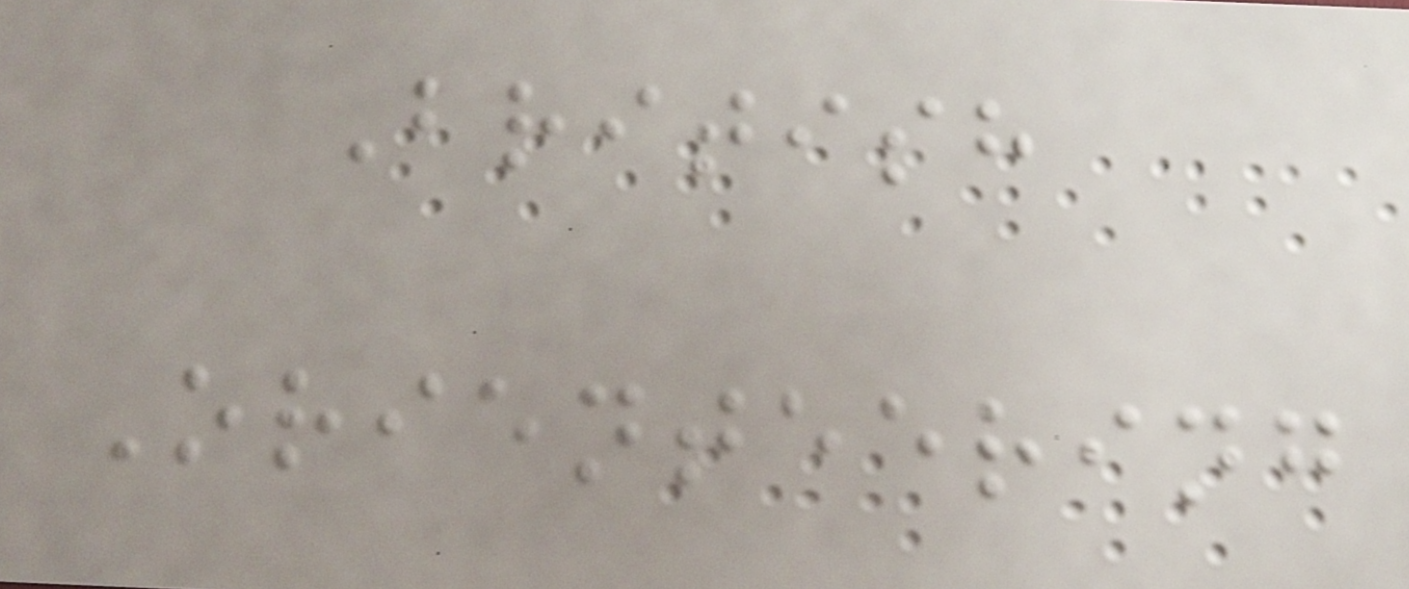British
Orienteering
